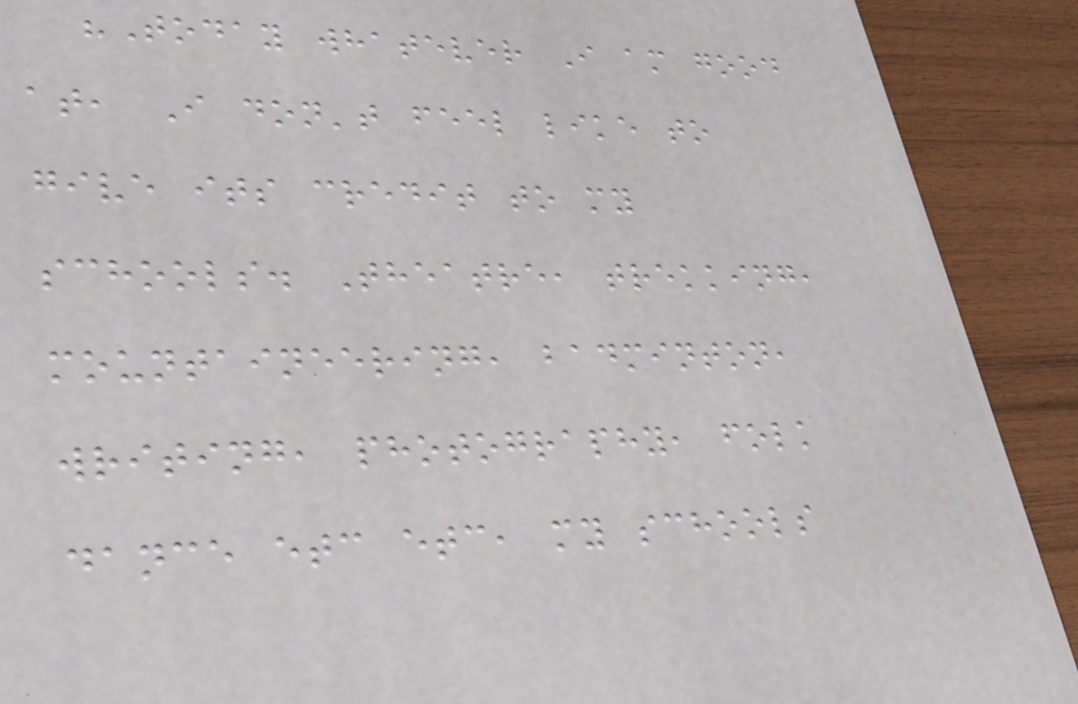"Today whatever I am good
at, I don't feel like to
give its credit to my
schools. Theatre, trekking,
mountaineering, badminton,
writing, photography, folk
dance etc etc, my schools
